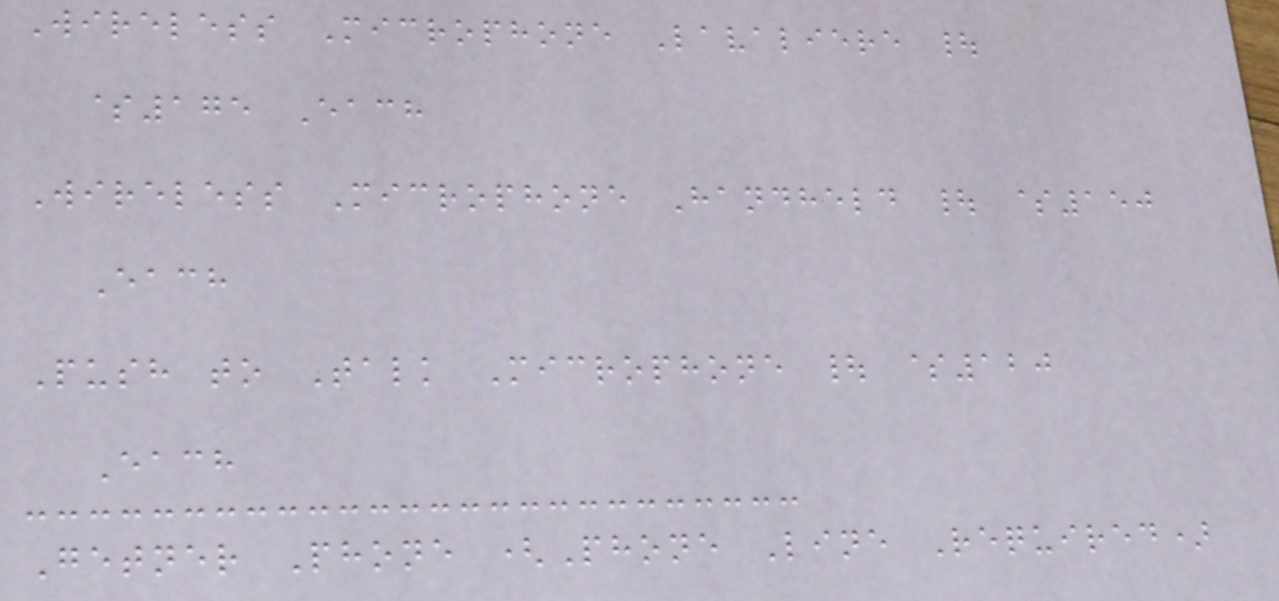Wireless Microphone Lavaliere |
$175 Each
Wireless Microphone Handheld | $150
Each
Push to Talk Microphone | $120
Each
Getner Phone (Phone Line Required)
